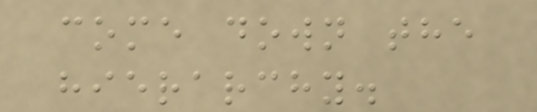come down the
hierarchy.
